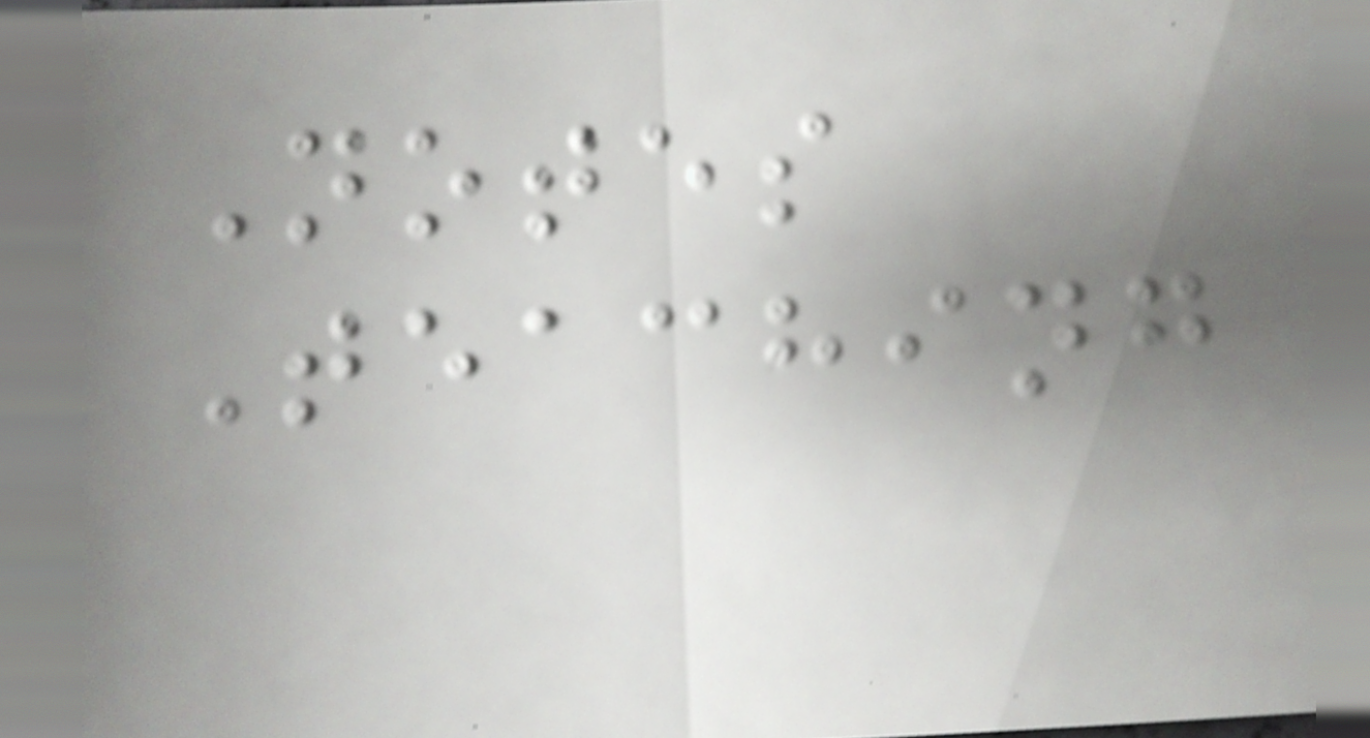Notes
Teaching
